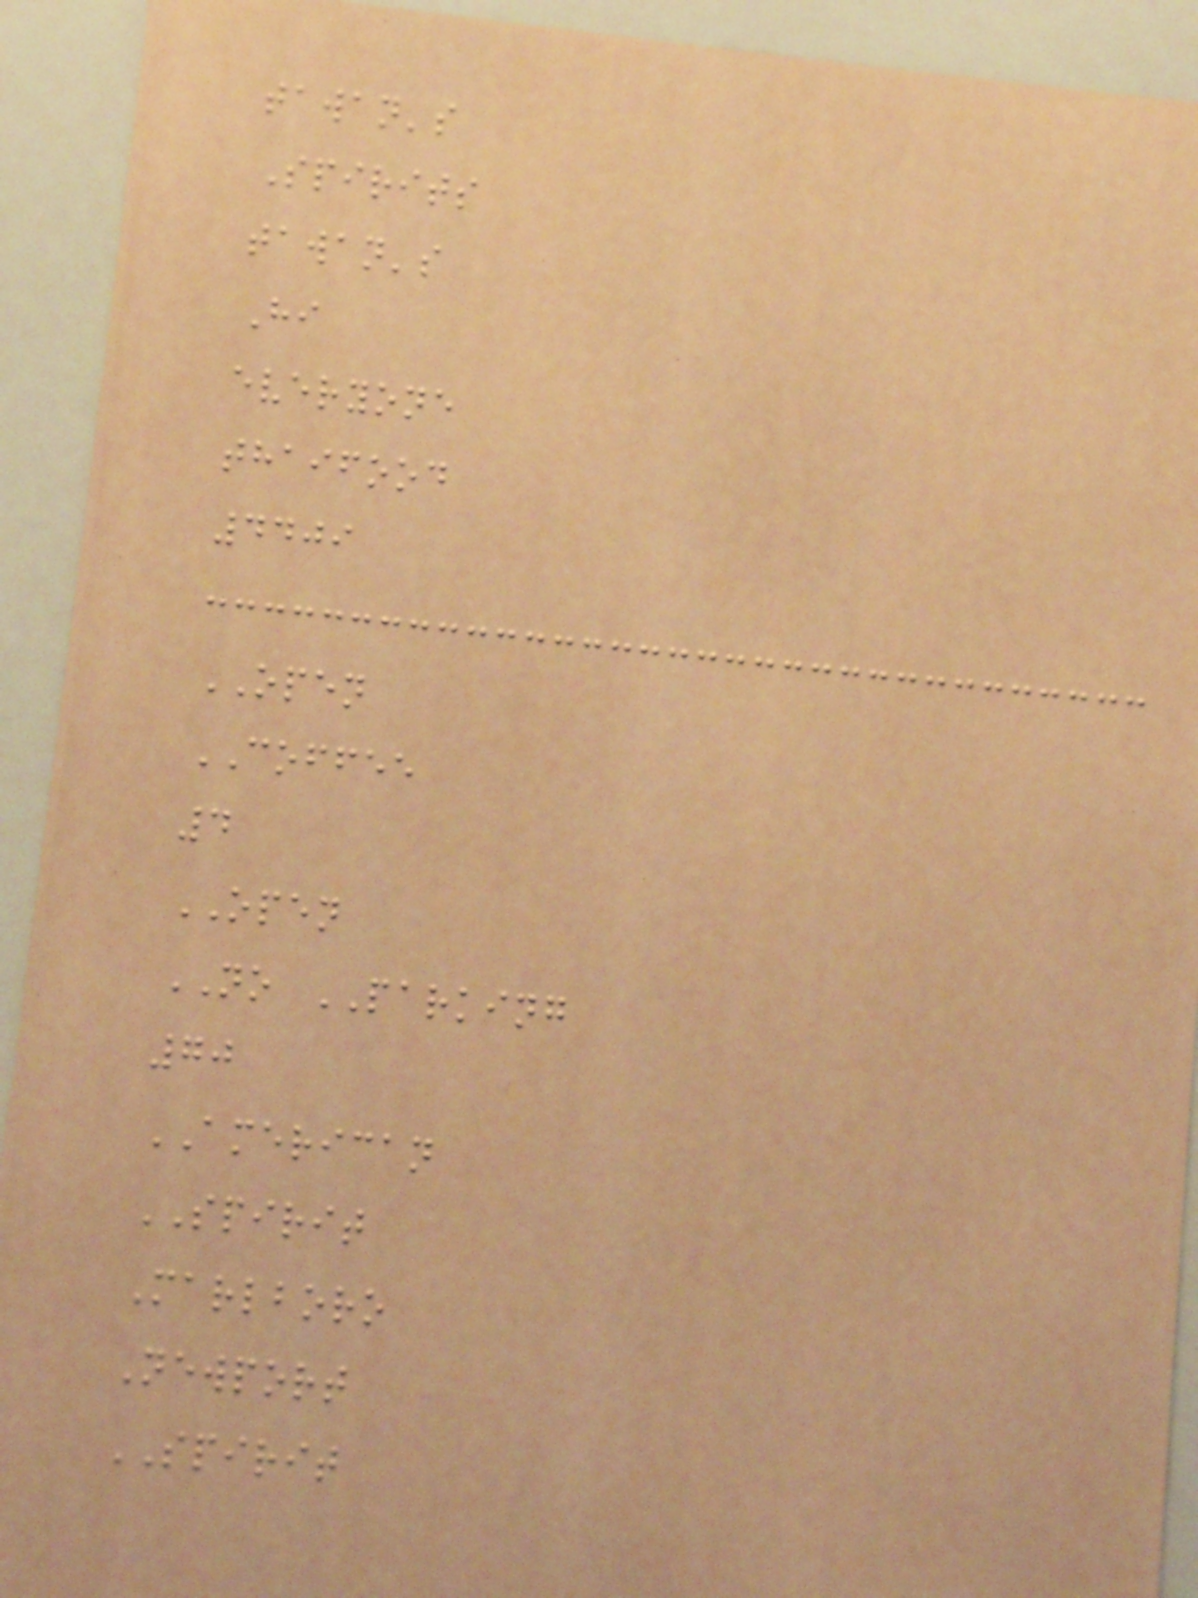tawan's
Spirits
tawan's
Hi
everyone
thaifood
4409
OPEN
COFFEE
4
OPEN
NO PARKING
70
AMERICAN
SPIRIT
Marlboro
Newport
SPIRIT
